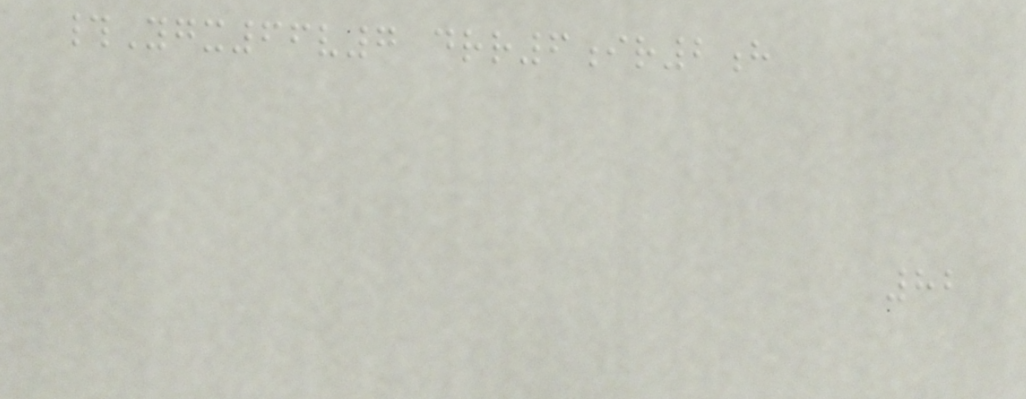#Ygx66v7 drr6ir2h
82
